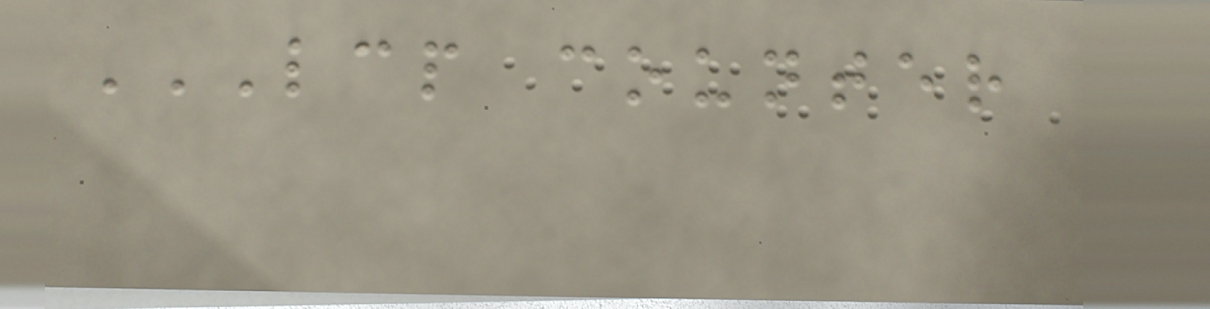LCP COUNTER
